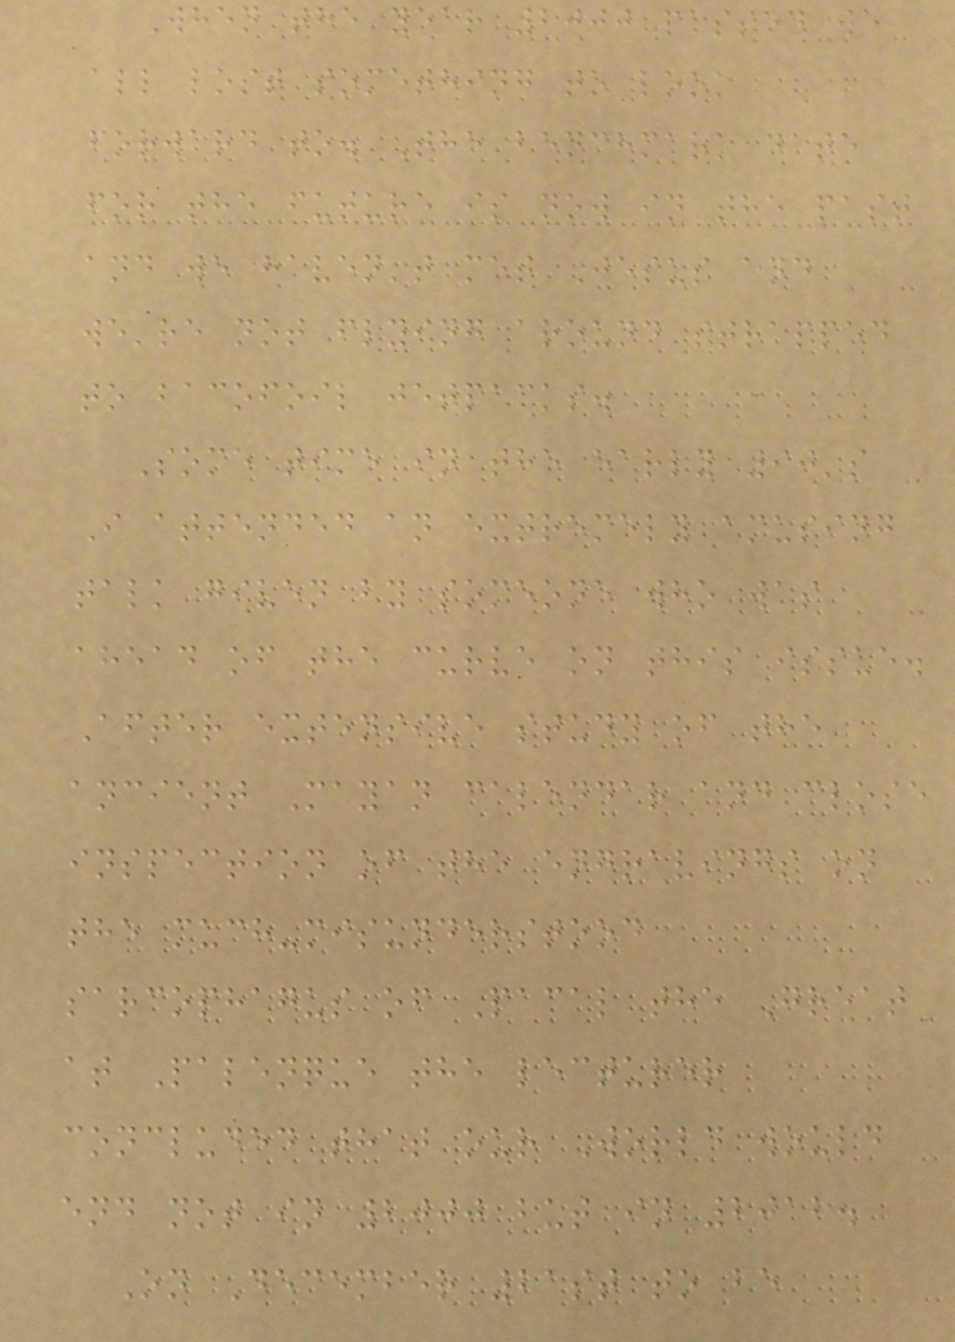When the year 2000 passed we
all lost something to look
forward to. The benchmark date
for the future is now in the past
and we haven't met Jesus and
we're not flying around strapped
to bacofoil jetpacks.
Some time in the early 90's
I attended an extremely amusing
talk given by someone who was
ahead of the curve on this issue.
After extensive study of the
ancient Mayan calendar and close
inspection of the engravings on
the much-misunderstood
sarcophagus of Pacal the Great
at Palenque the lecturer
concluded that our World would
end not in 2000 but in 2012.
On December 21st to be
